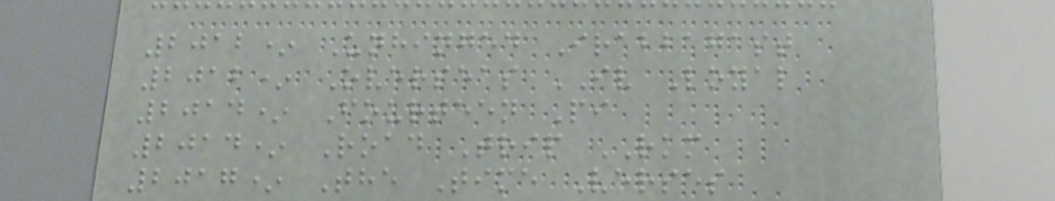2012* Unhinged Irabbagast
2012* Overseas IV Loyal
2014* Fourteen Pi
2014* Road Trip RKM
2017* The Time Verses
